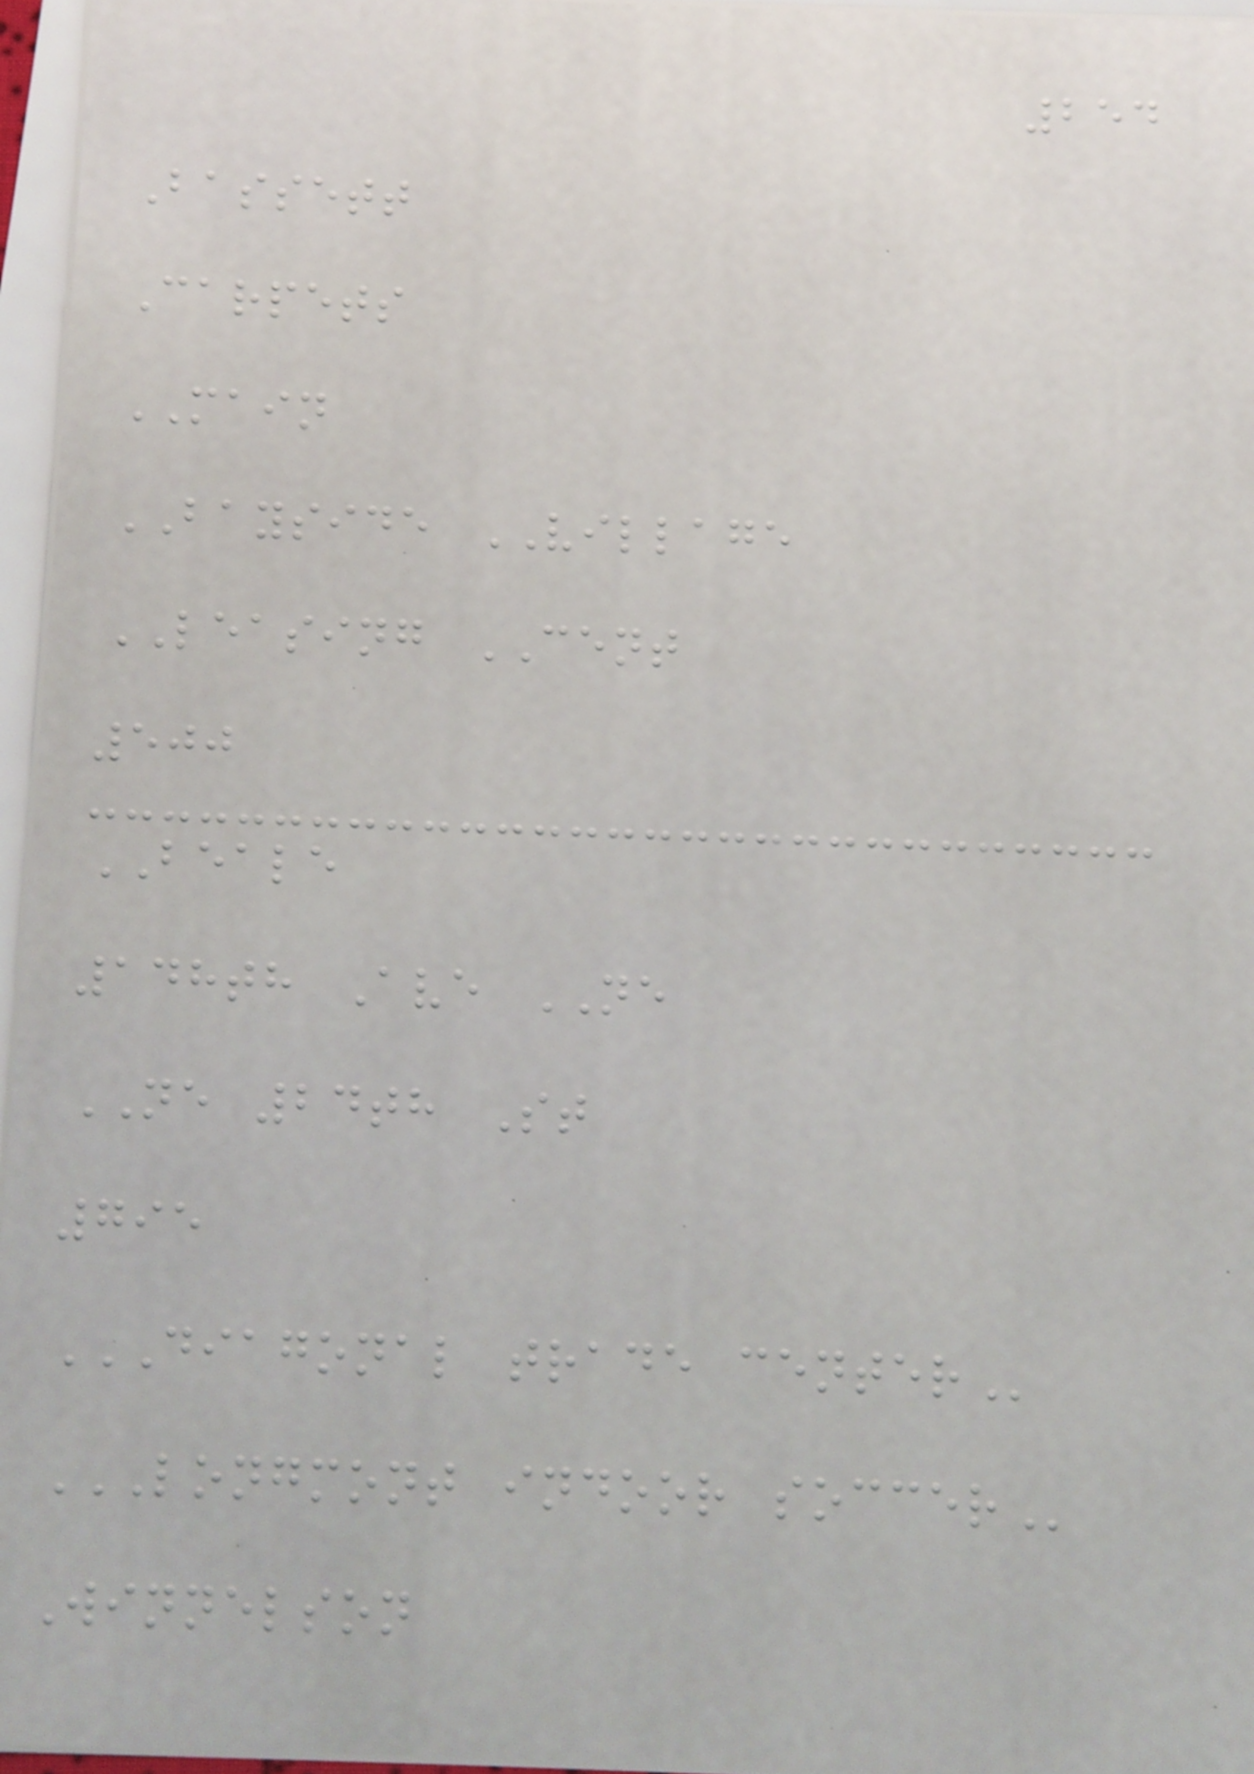254
Bassett
Carpets
MAIN
BAYSIDE VILLAGE
LEASING CENT
500
BEALE
148th Ave NE
NE 24th St
795
DIAGONAL TRADE CENTER
LONGMONT INDOOR SOCCER
Winnelson
